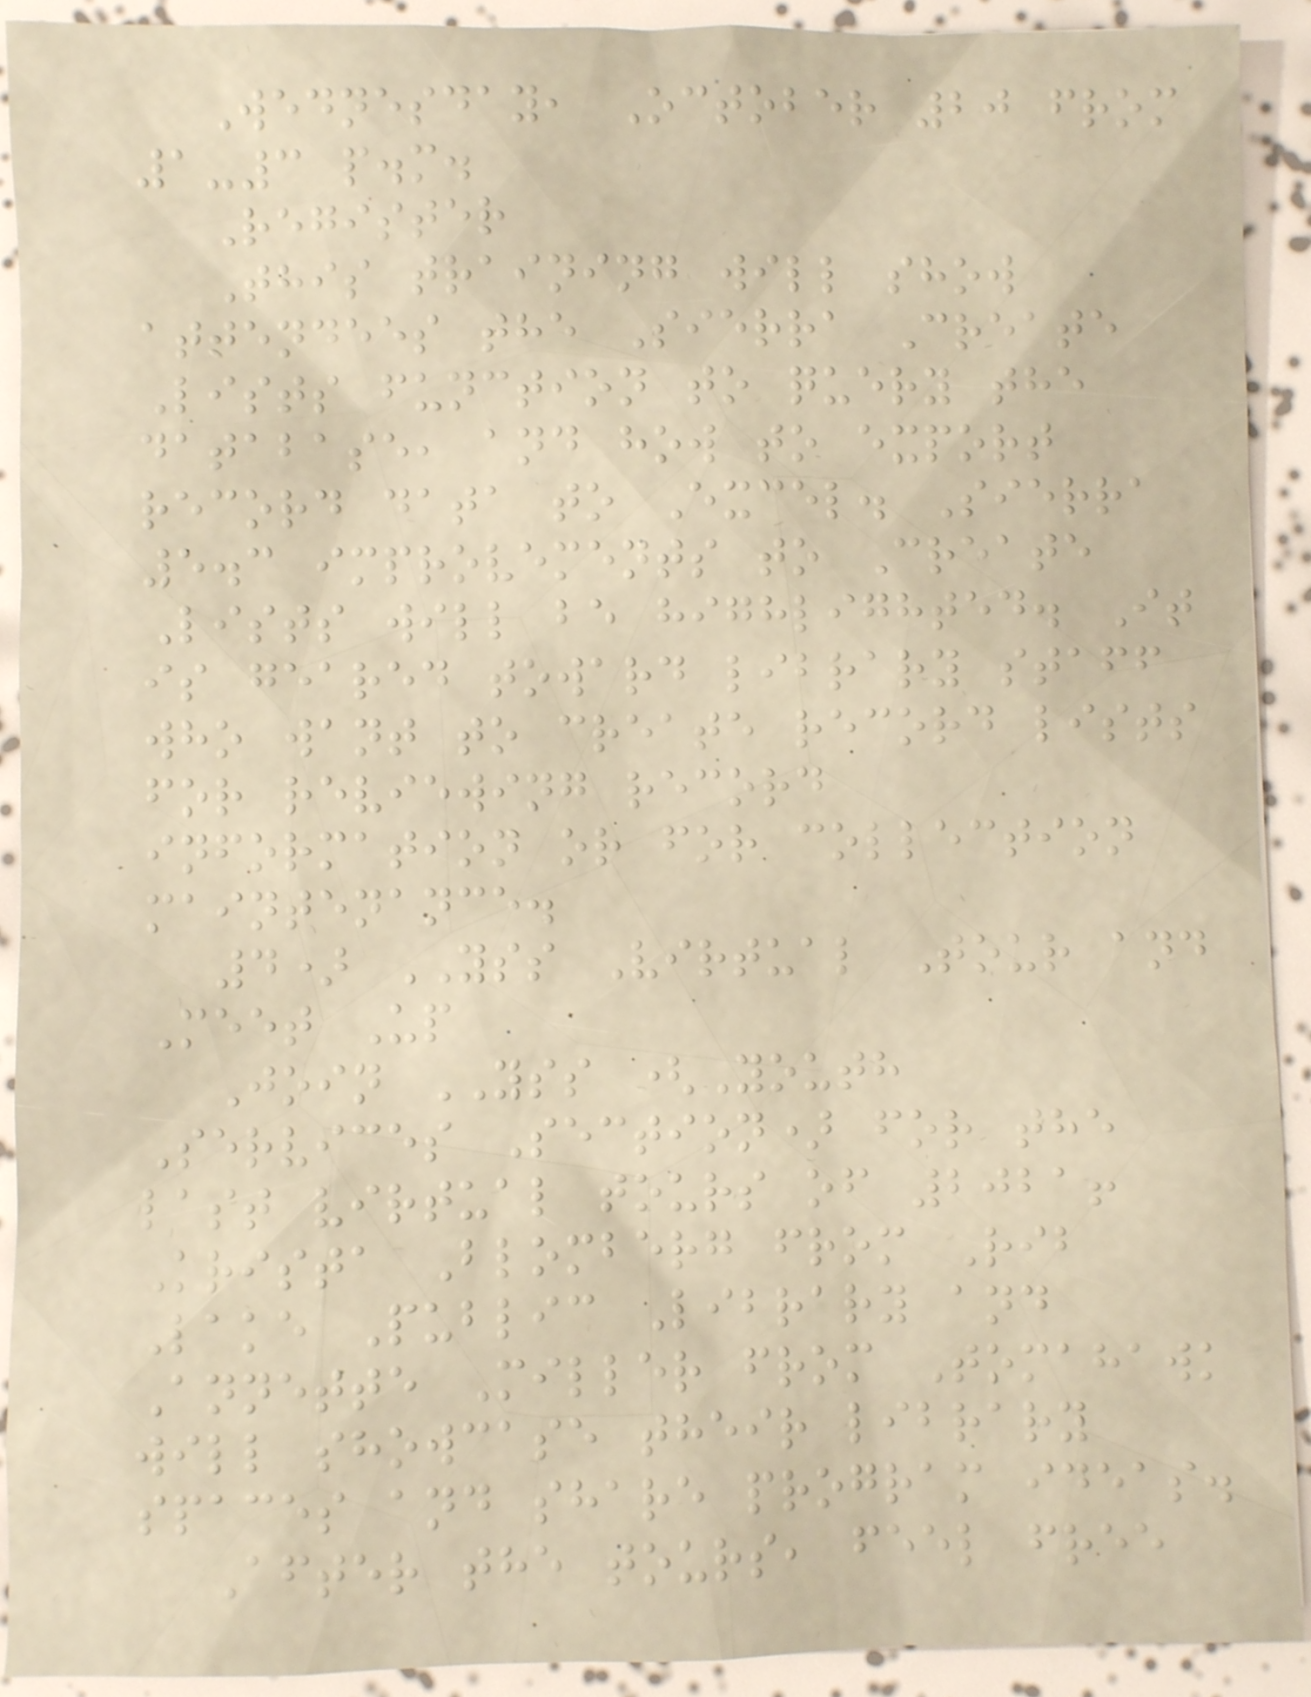Wednesday, October 20 from
1-3 p.m.
Register
This training will show
attendees the Sierra Create
Lists function to query the
database, and how to export
record data to Excel. Sierra
5.3 improvements to Create
Lists will be highlighted. It
is geared toward library staff
who want to create record lists
for reviewing record
information or for collection
maintenance.
4) YSS Virtual Tour and
Meet Up
Join YSS (Youth
Services Section) for the
last virtual tours of 2021!
Krista Blomberg from Rib
Lake Public Library and
Annette Miller from Tomahawk
will showcase their library
spaces and share program ideas.
After the tours, feel free
